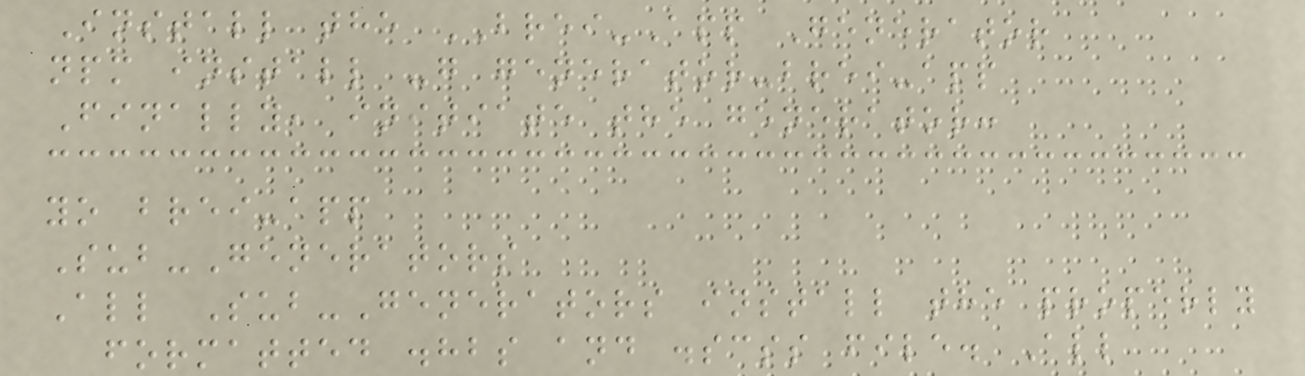Install the BREI-App Generator
npm install -g generator-brei-app
Finally, initiate the generator:
yo brei-app
Sub-Generators
All Sub-Generators install the properly
formatted .hbs and .scss file. All
